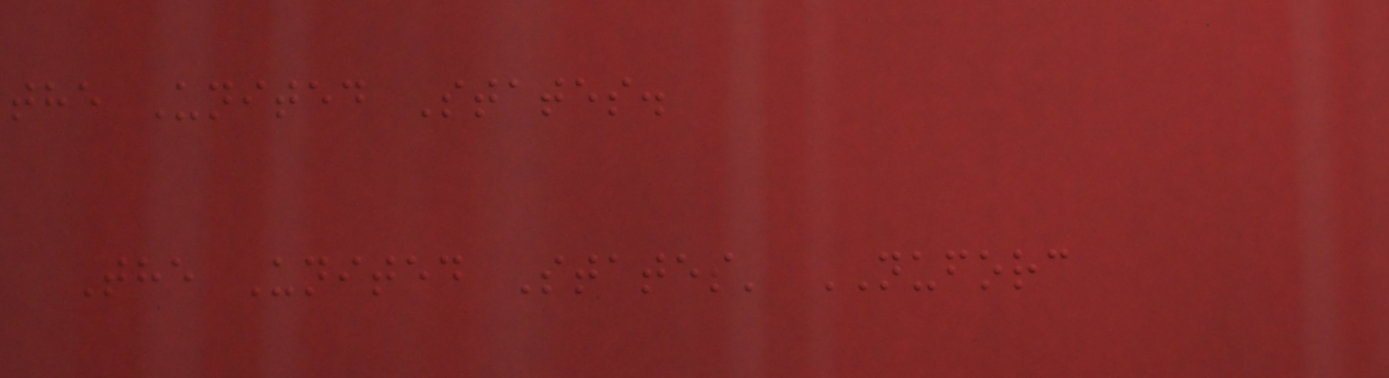the United States.
The United States' NUFORC
